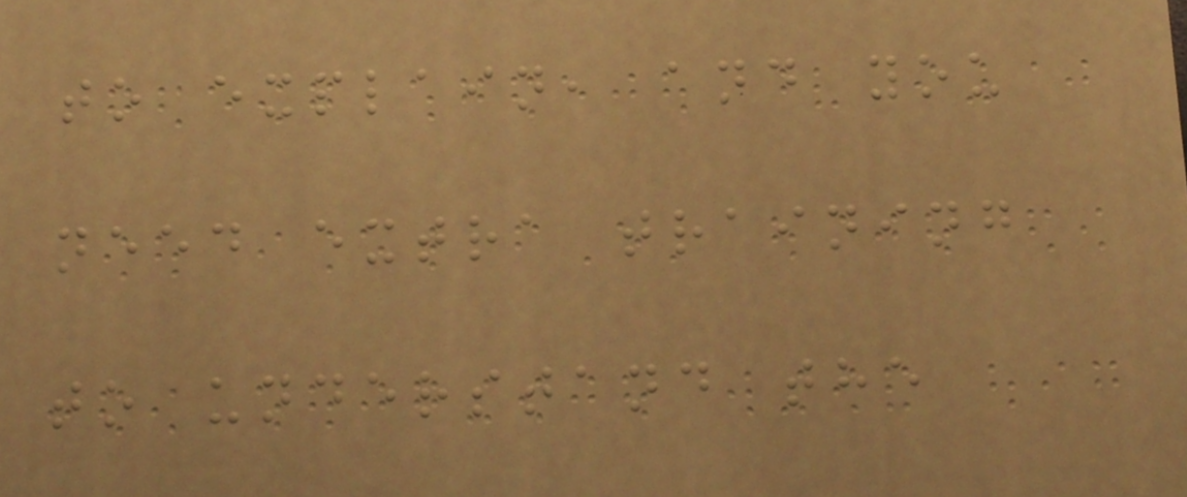to explain, and you
need extra training
to understand the
